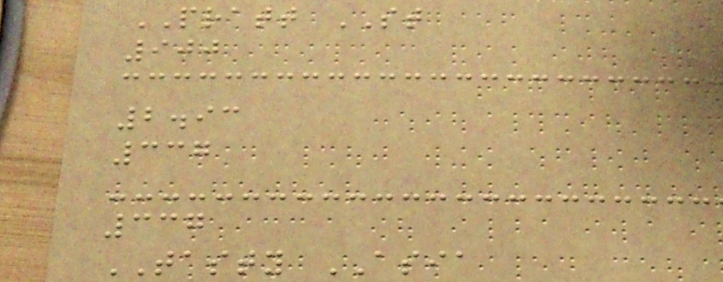PRATT ST
900
2.93
337
337
TASTY ASIA
